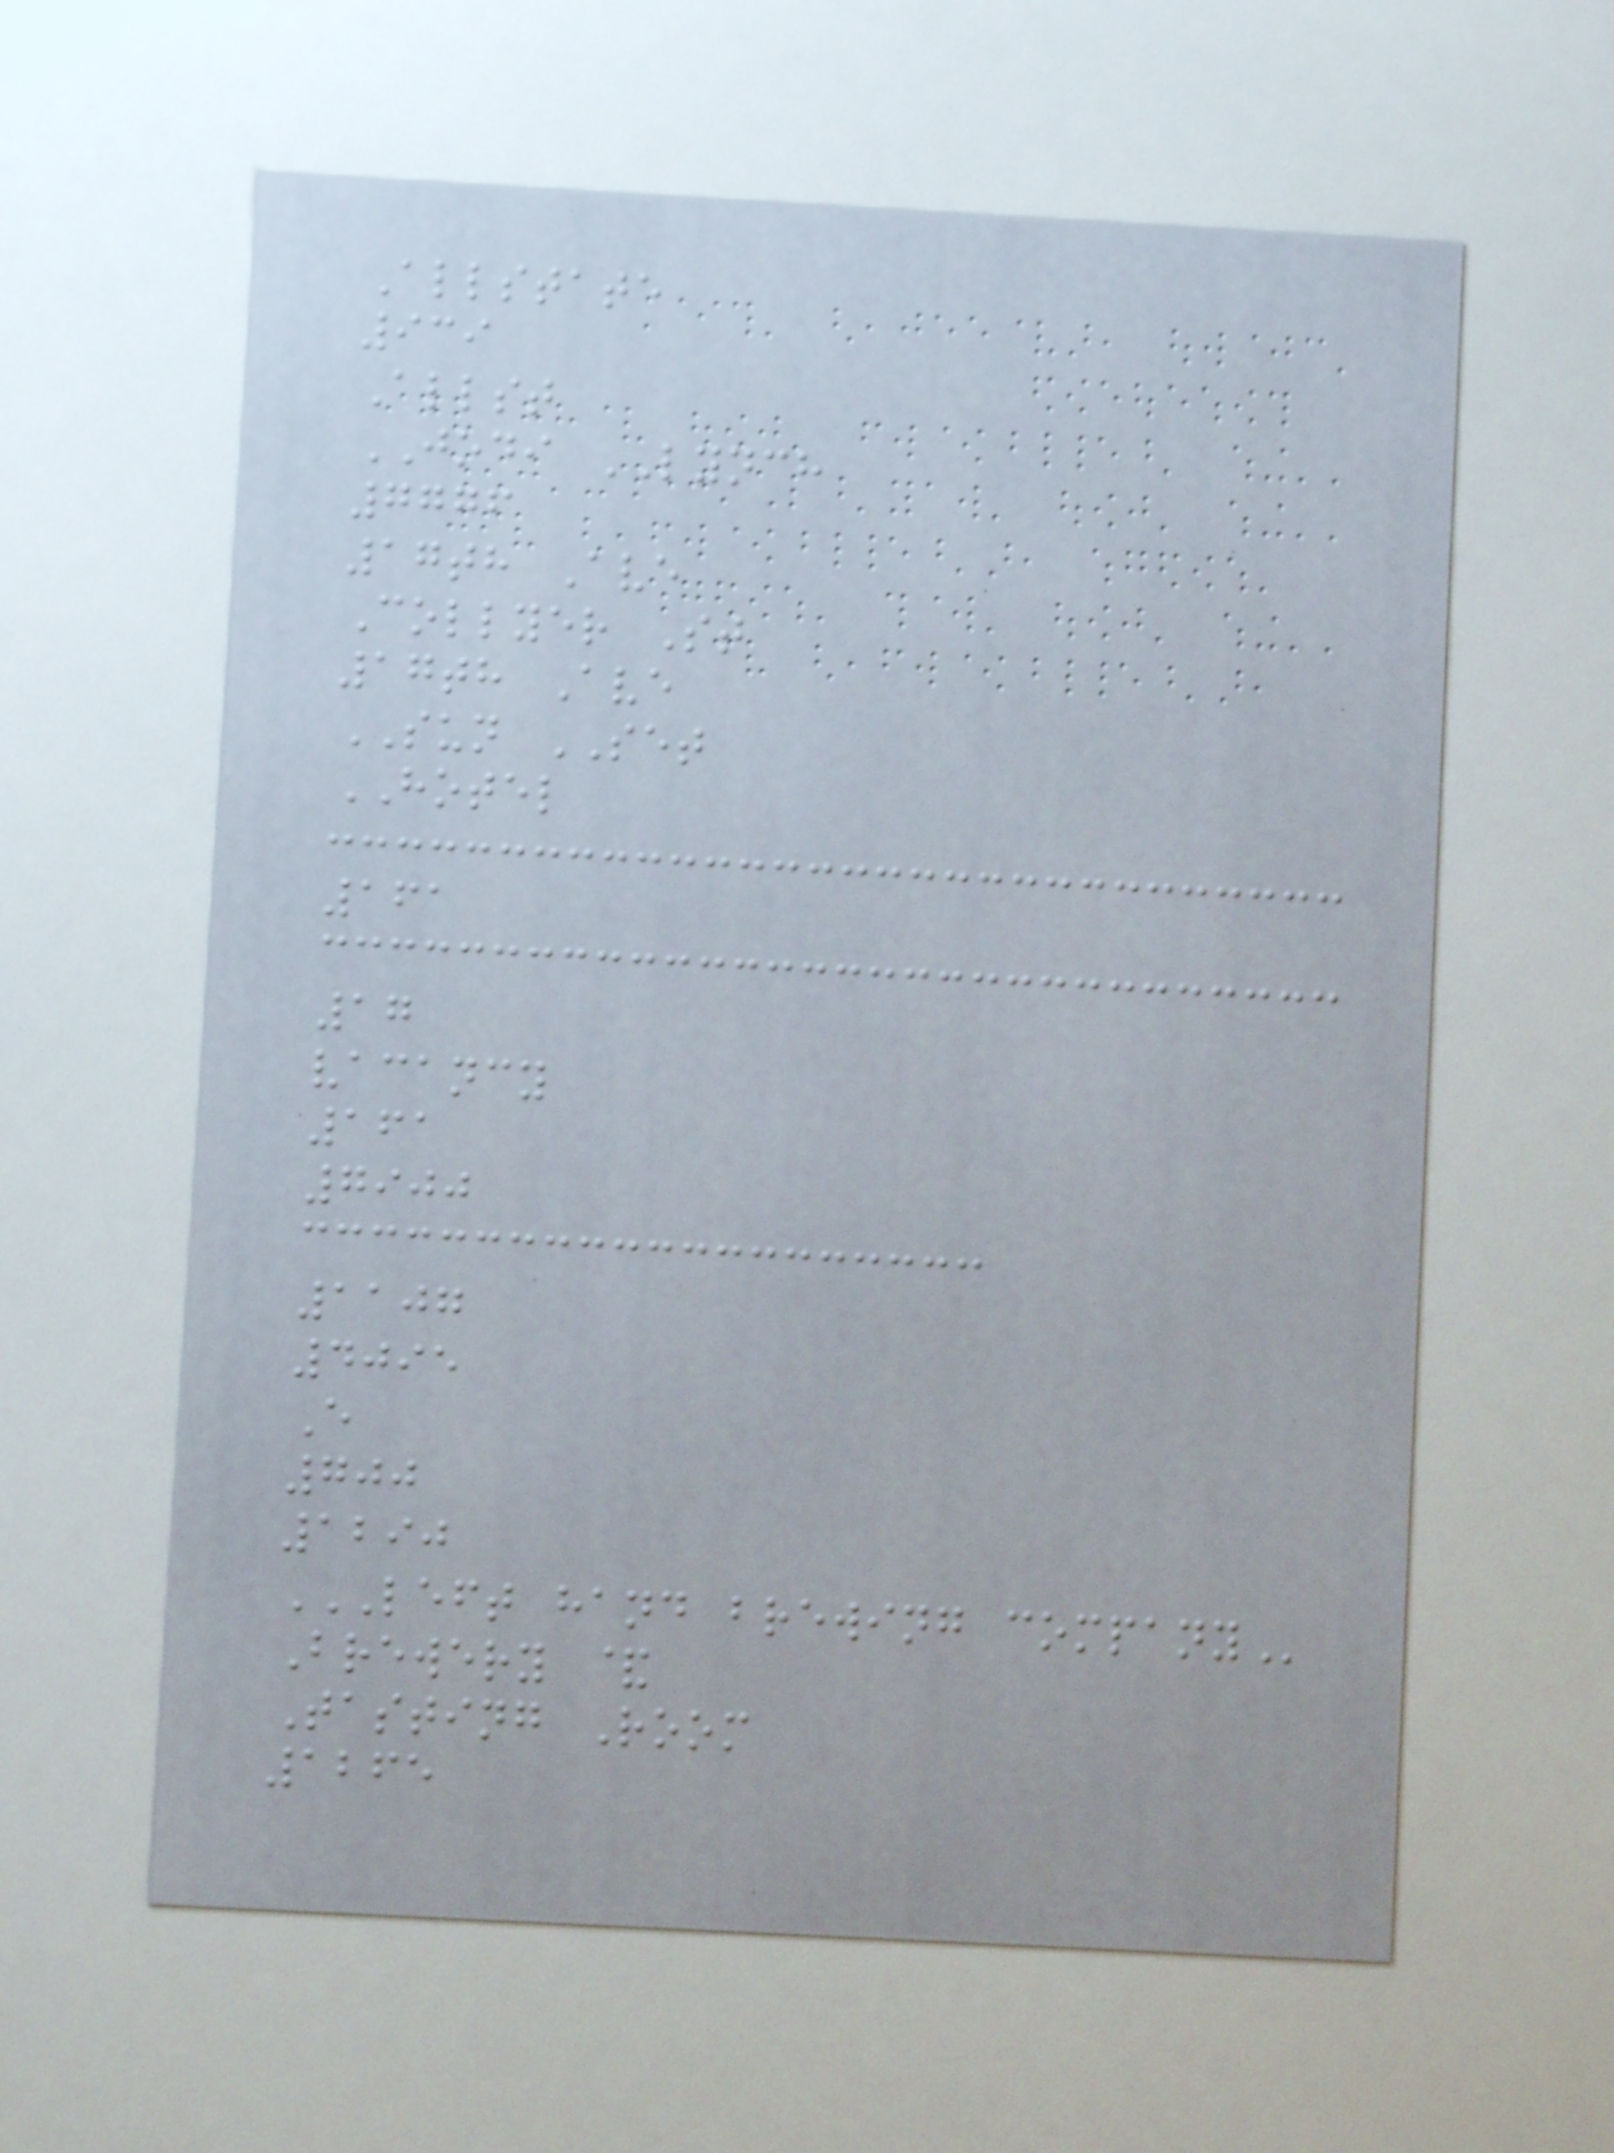Allstate
939
Allst
JODI LYNCH
7776
17th Ave
Collyer St
17th Ave
SUN SET
HOTEL
161
17
vacancy
161
7900
1107
4095
E
700
1290
LEFT HAND BREWING COMPANY
Brewery &
Tasting Room
1265
